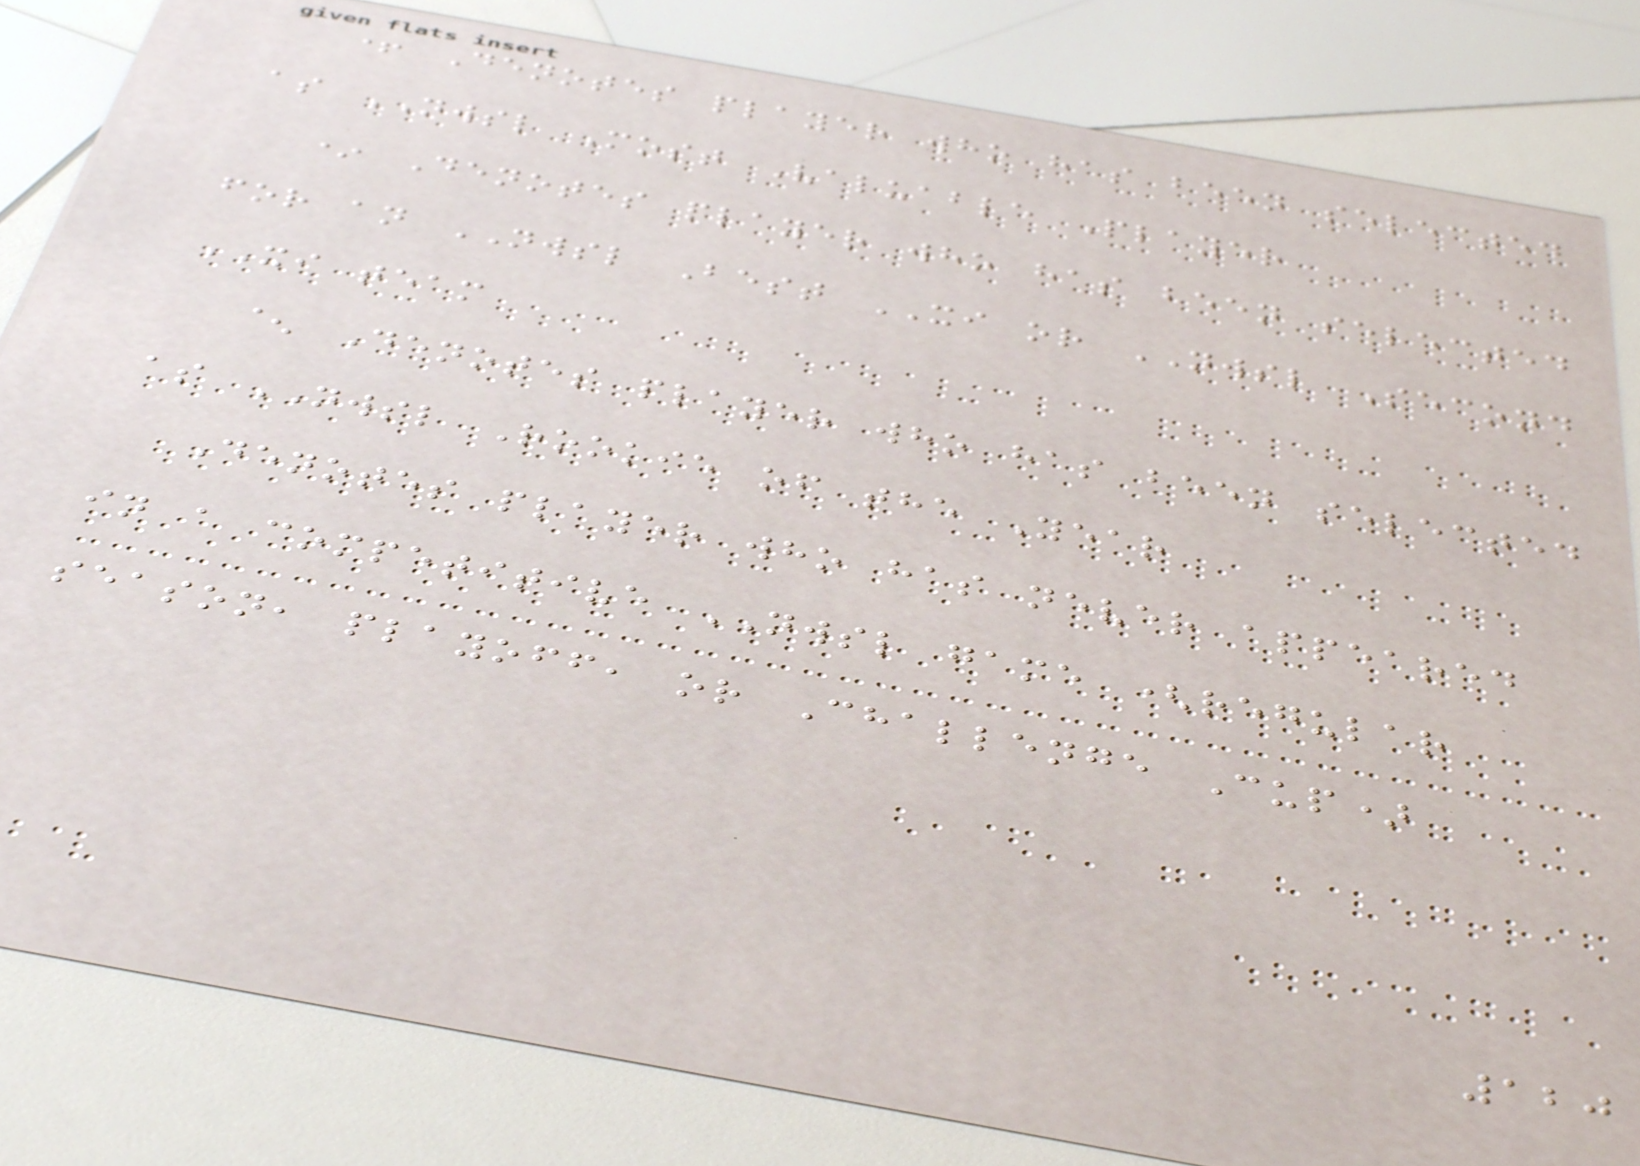+ Denotes player who has been selected
as NWSL Most Valuable Player
* Denotes player who has been selected
for an NWSL Best XI or NWSL Second
XI team
^ Denotes player who has been selected
as NWSL Rookie of the Year
Denotes player who has never appeared
in a competitive NWSL game (regular
season, playoff, or Challenge Cup)
120
